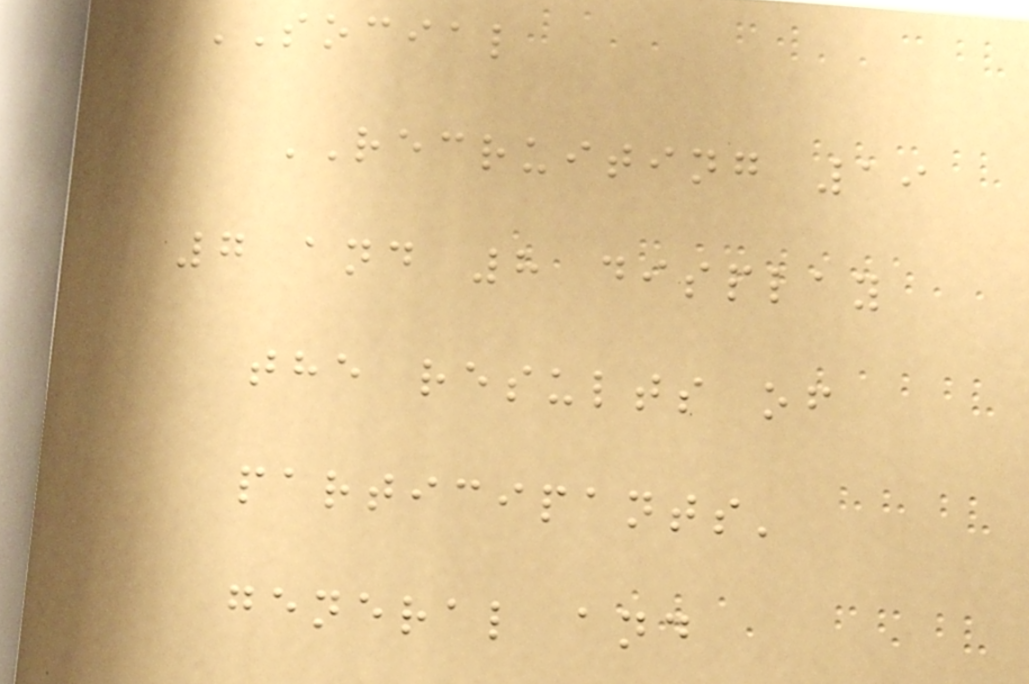SOCIAL
RECRUITING 19
7 and 8 display
the results of
participants'
general and
